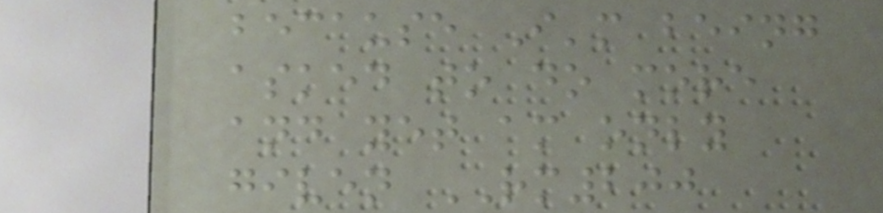because I'm being
asked to do more
and yet am only
given RM200
